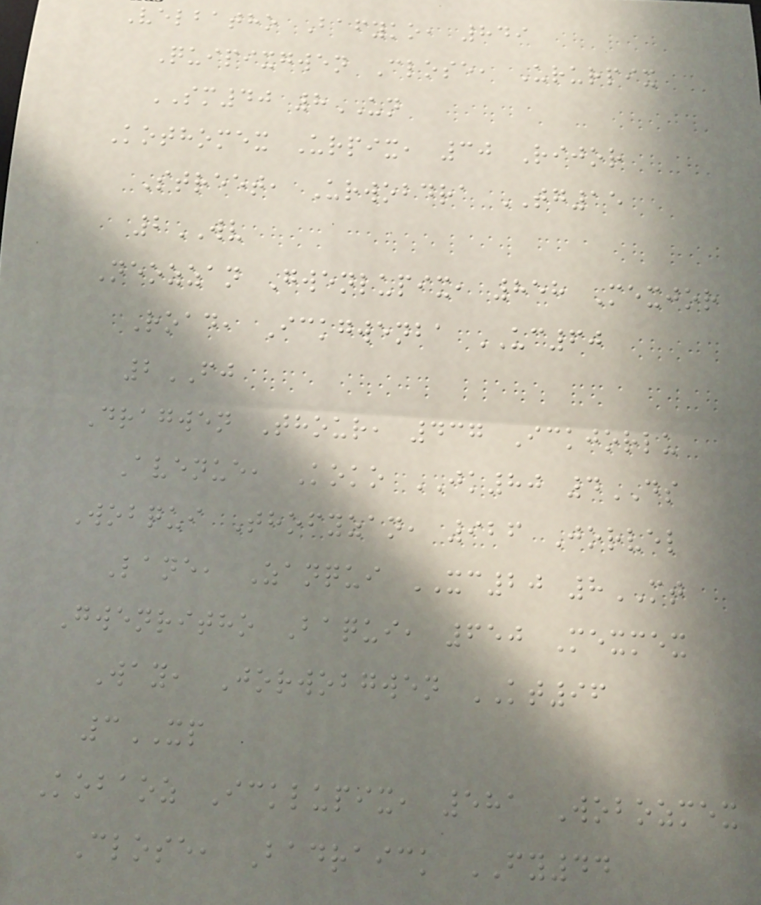Velbatho Bafyko, 849
Quipixgwen Close, Ururpix
SM40 8UN
Kothomex Urpix, 30 Rijor
Street, Urwobdra TG15
2WV
Neozzan Gwenlupix, 858 Mexjor
Road, Ickgwenba UC60
2FJ
Dragwen Thour, 437 Ickjorlu
Avenue, Koko JK80 4DS
Wobqui Thofyzan, 926 Jorvel
Lane, Zanqui XC20 8MT
Gwenritho Baqui, 650 Mexmex
Way, Jorwobgwen KT96
3XP
Kobaoz Icklupix, 581 Wobozmex
Close, Badraick FY44
